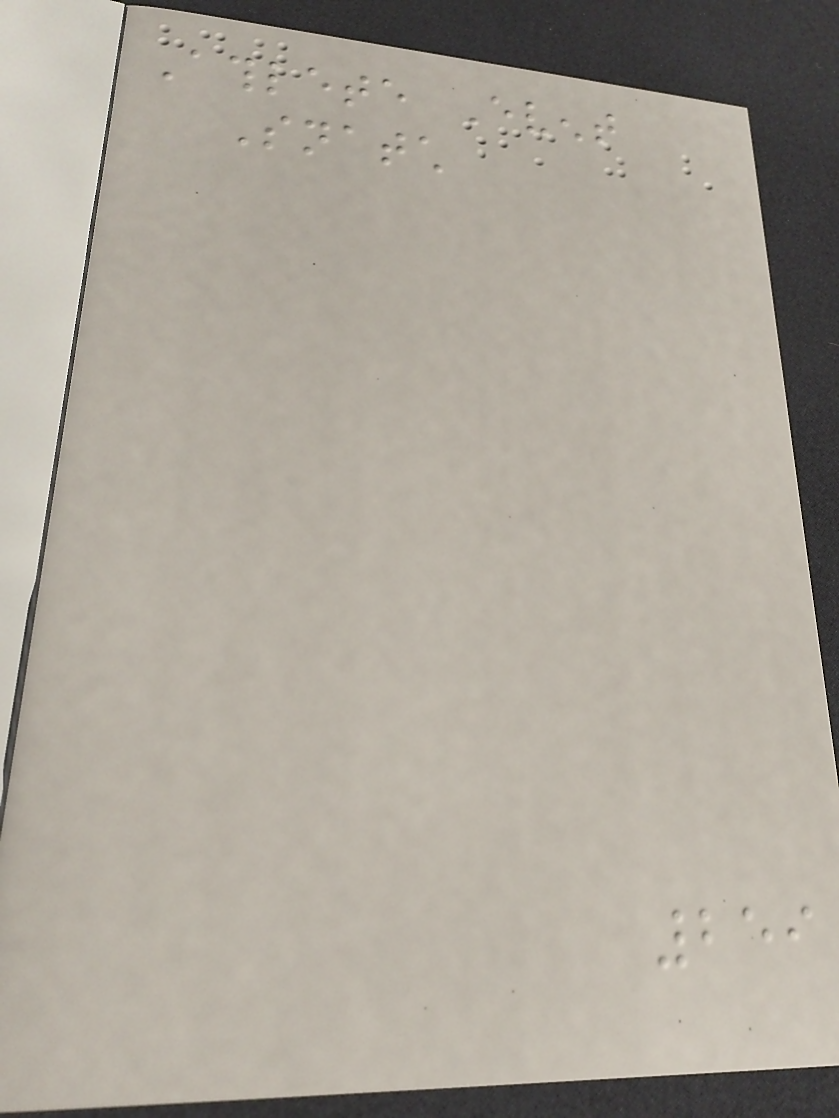Athlete Event
Snatch
259
